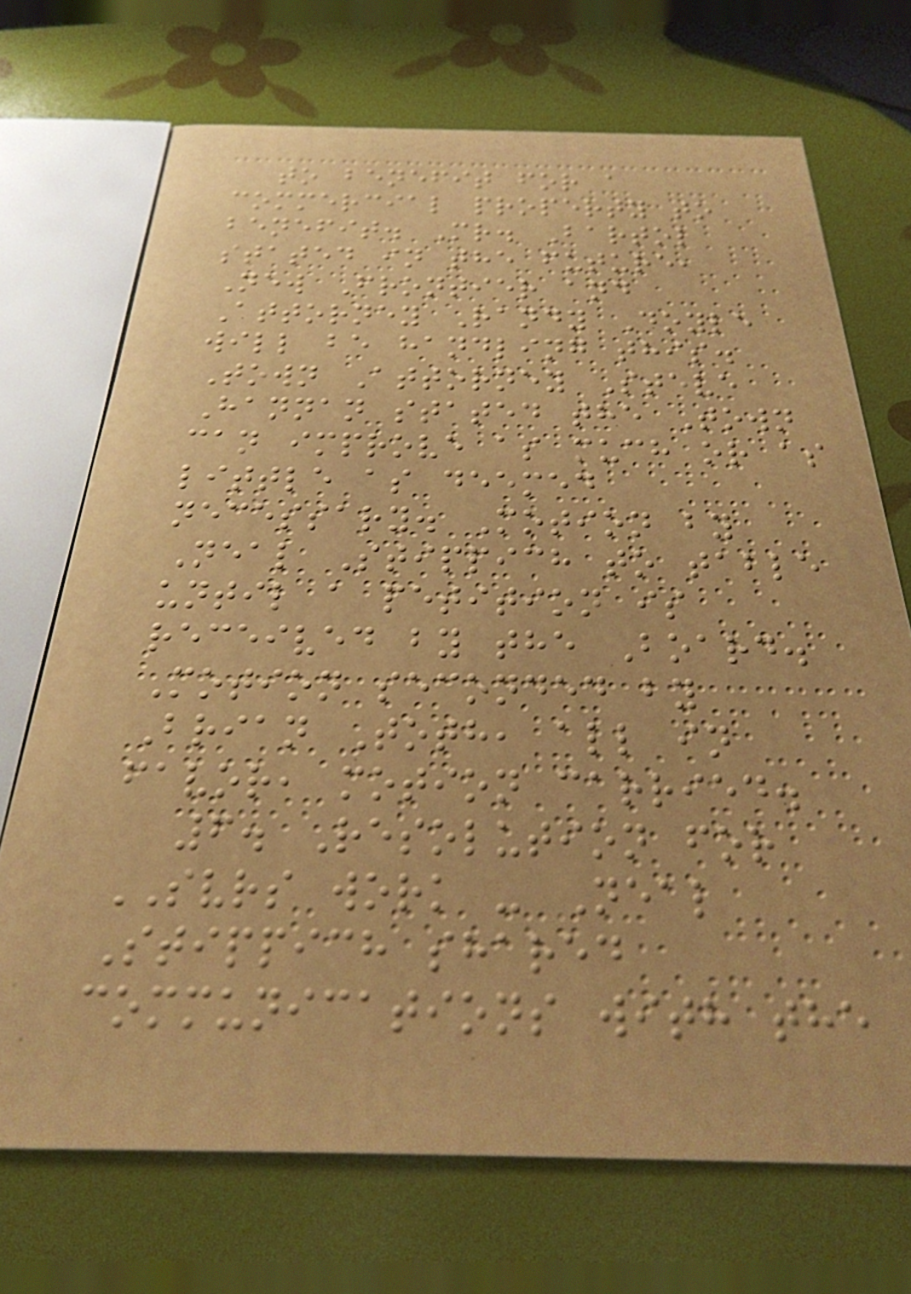to benefit for a
commercial property to
benefit. Mr. Bartol
stated in the future,
New Frontier and
Attorney Randy Doyle
will be handling this.
Town Attorney Steve
Hannan stated the Town
can improve as much or as
little as deemed
necessary. Motion by
Neal Stippich to table
until a petition is
received by the Board.
Motion seconded by
Brian Toth, all in
favor, motion carried.
6. Resolution for
SVRS work - Neal
Stippich shared
communications with the
